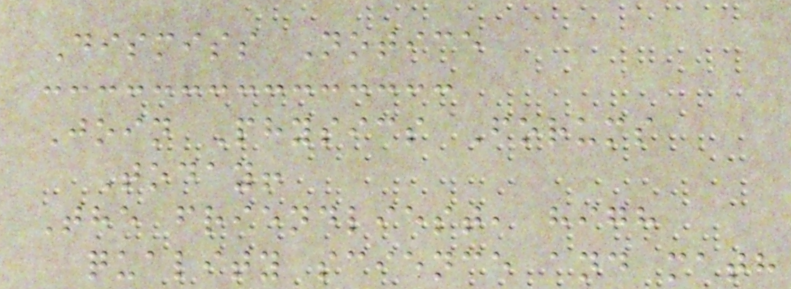Dismiss Notice
Join Physics Forums
Today!
The friendliest, high
quality science and math
